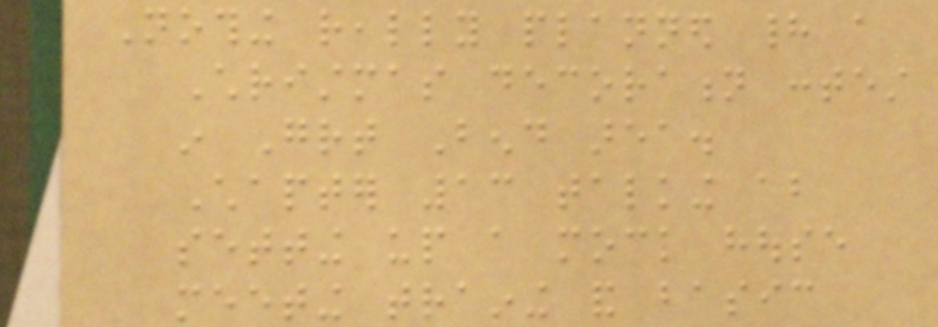Nothing really planned had a
Christmas decoration contest
in Great Bend area.
Chapter 13 talking about
setting up a mock house
meeting training and basic
